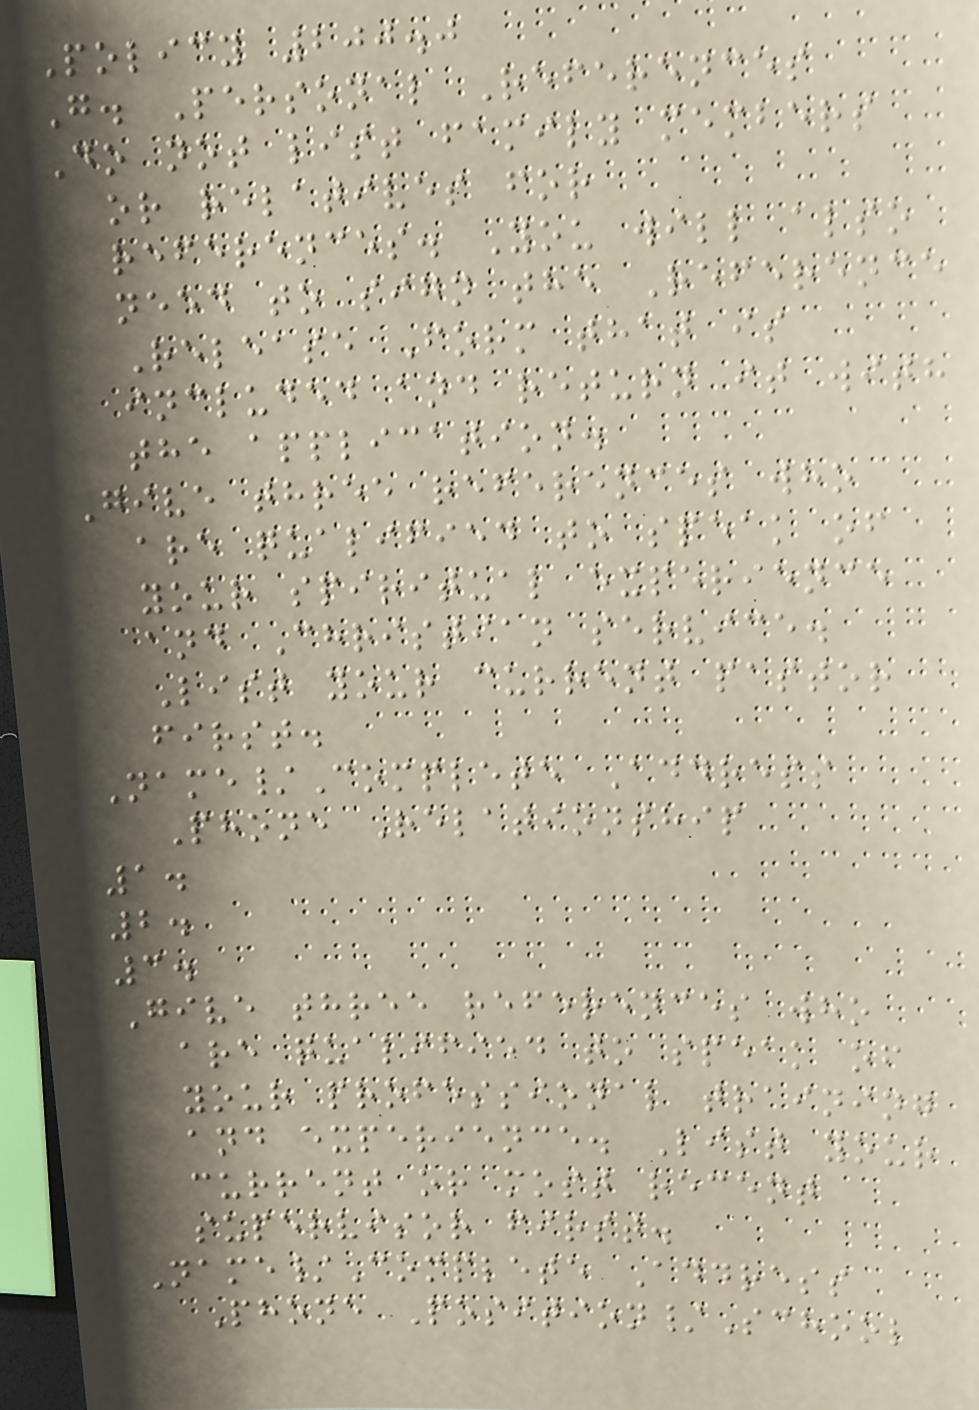Policy 200.0
G. Personal References
Do not list family members
or relatives for
references. You will also
need to sign the Reference
Release Form that is
included and return it with
the application.
Give three references who
are qualified to speak of
your spiritual experience
and Christian service.
List your current pastor
first.
Name/Complete Address
Phone Relationship
1.
2.
3.
Give three references who
are qualified to speak of
your professional training
and experience. List your
current or most recent
supervisor first.
Name/Complete Address
Phone Position/School
